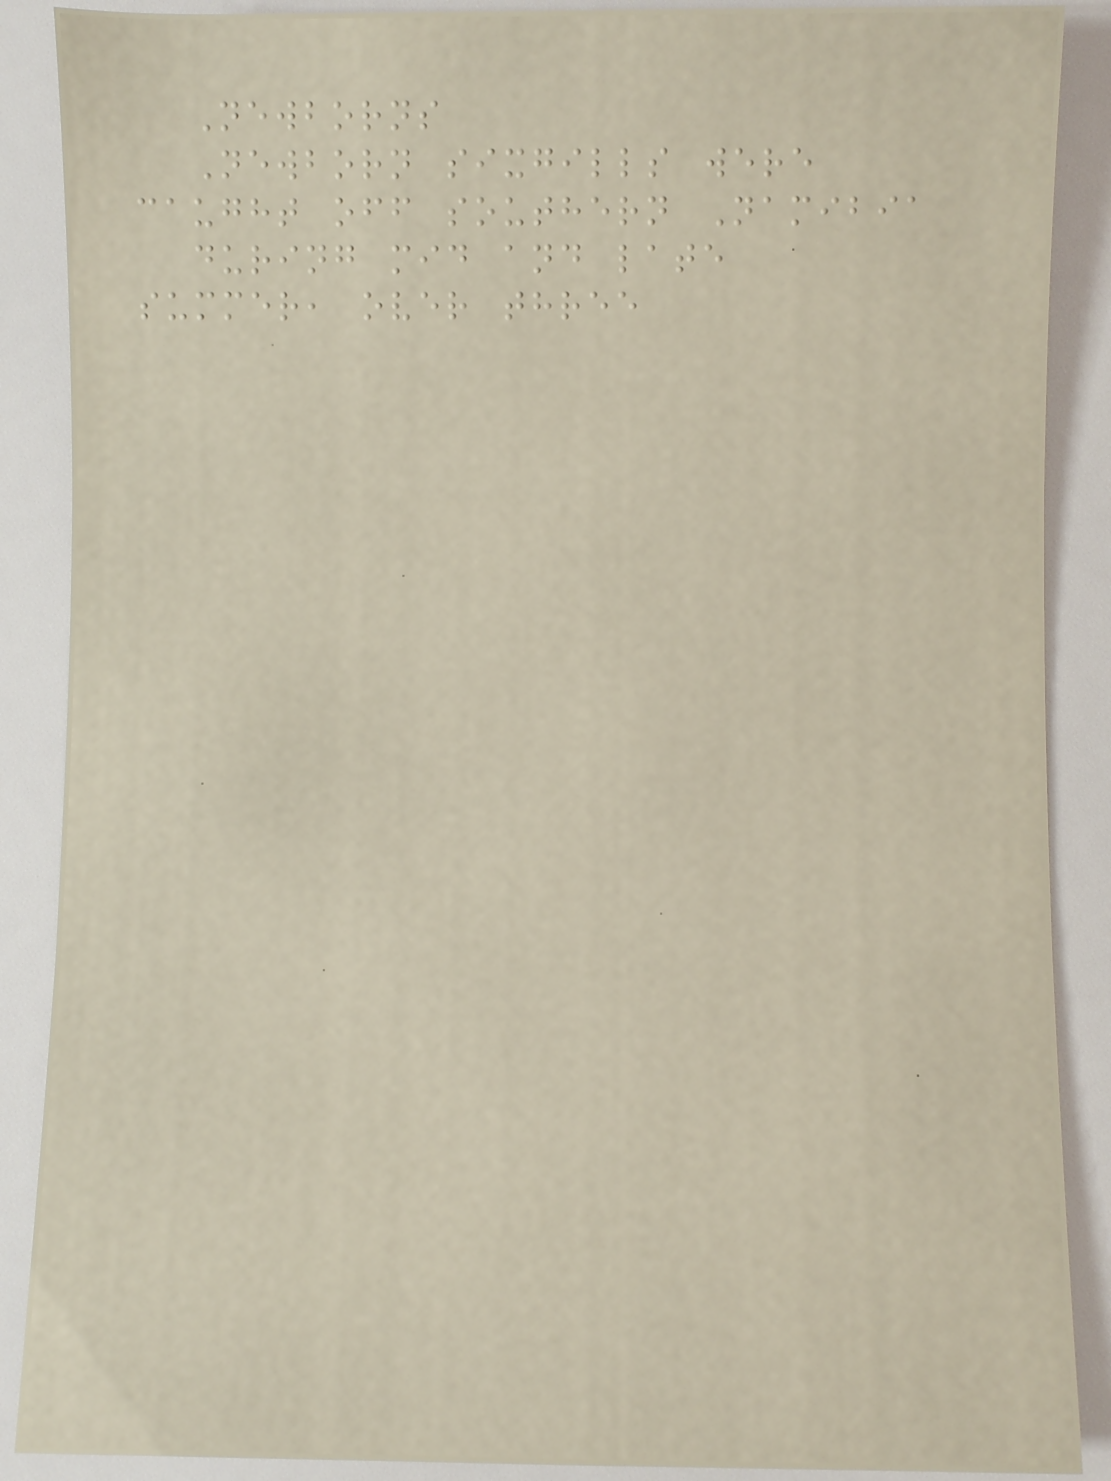Newborns
Newborn sixgills were
caught off southern Namibia
during mid and late
summer, over three
